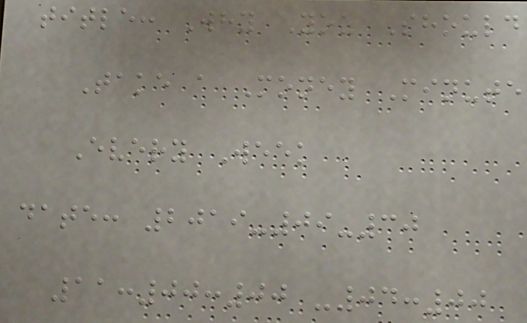title: Why You Should
Take a Money Minute
Every Week
date: 2019-09-30
11:00:00 -04:00
